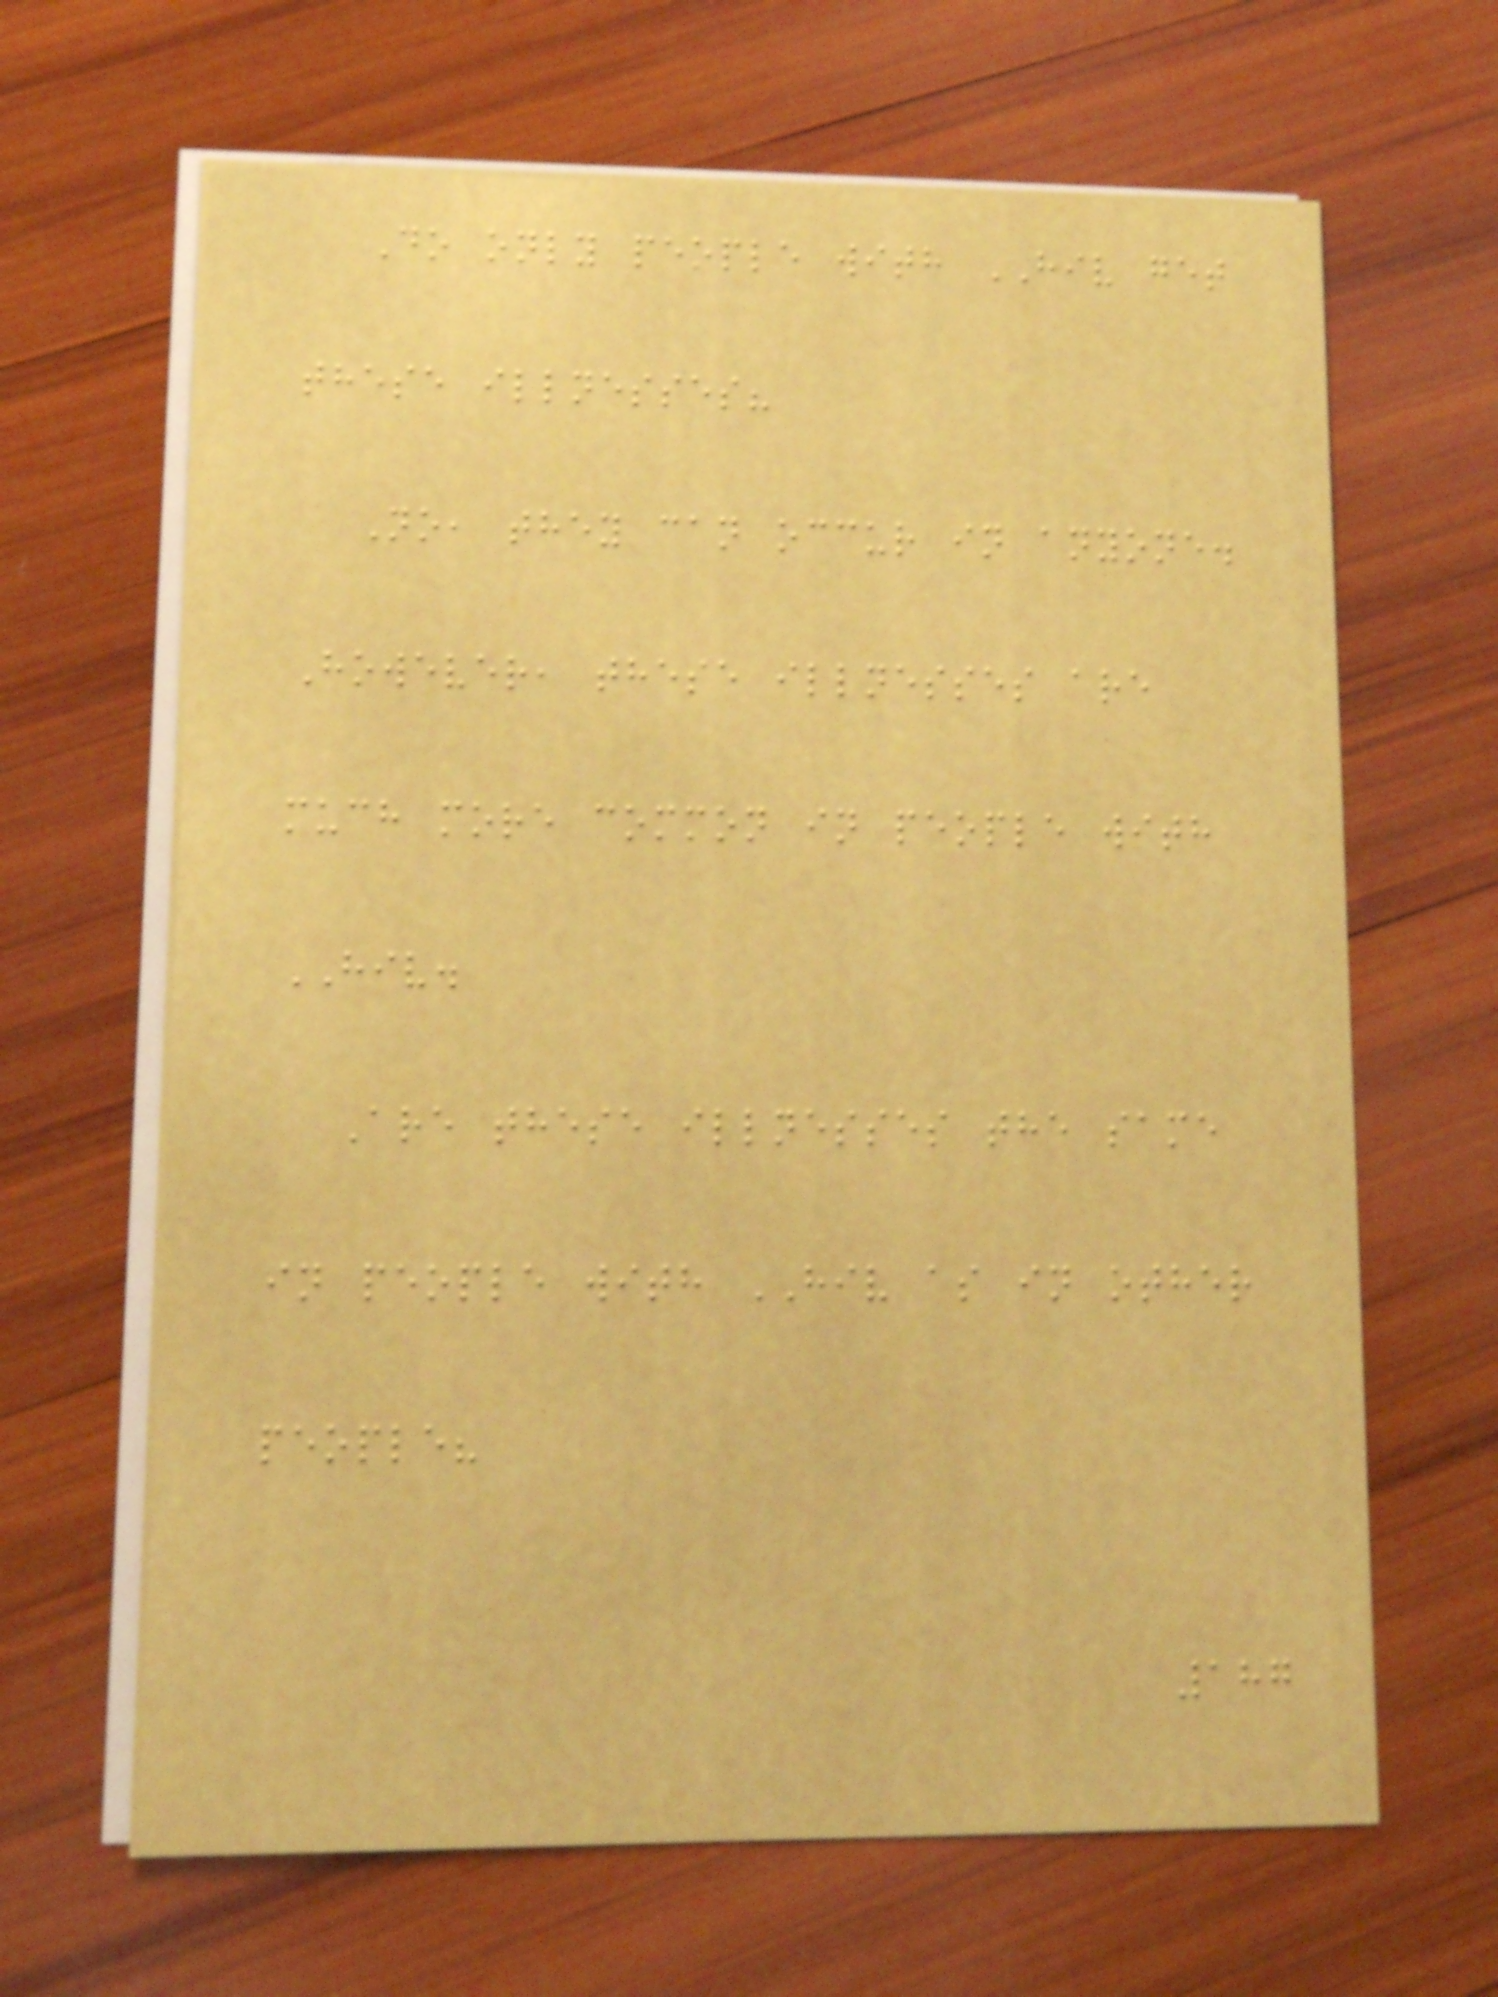Do only people with HIV get
these illnesses?
No, they can occur in anyone.
However, these illnesses are
much more common in people with
HIV.
Are these illnesses the same
in people with HIV as in other
people?
187
